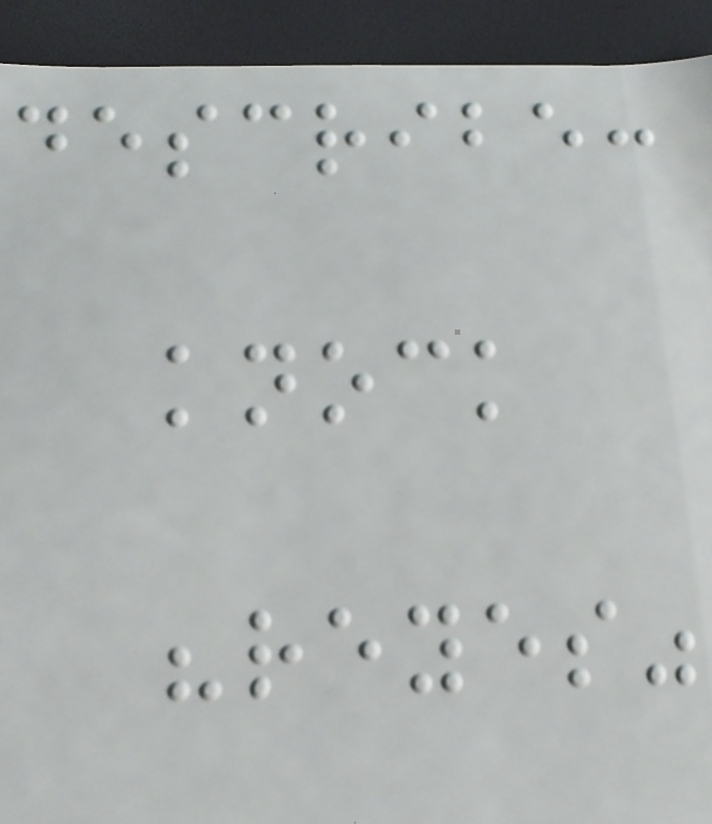describe:
knock
"reyes"
